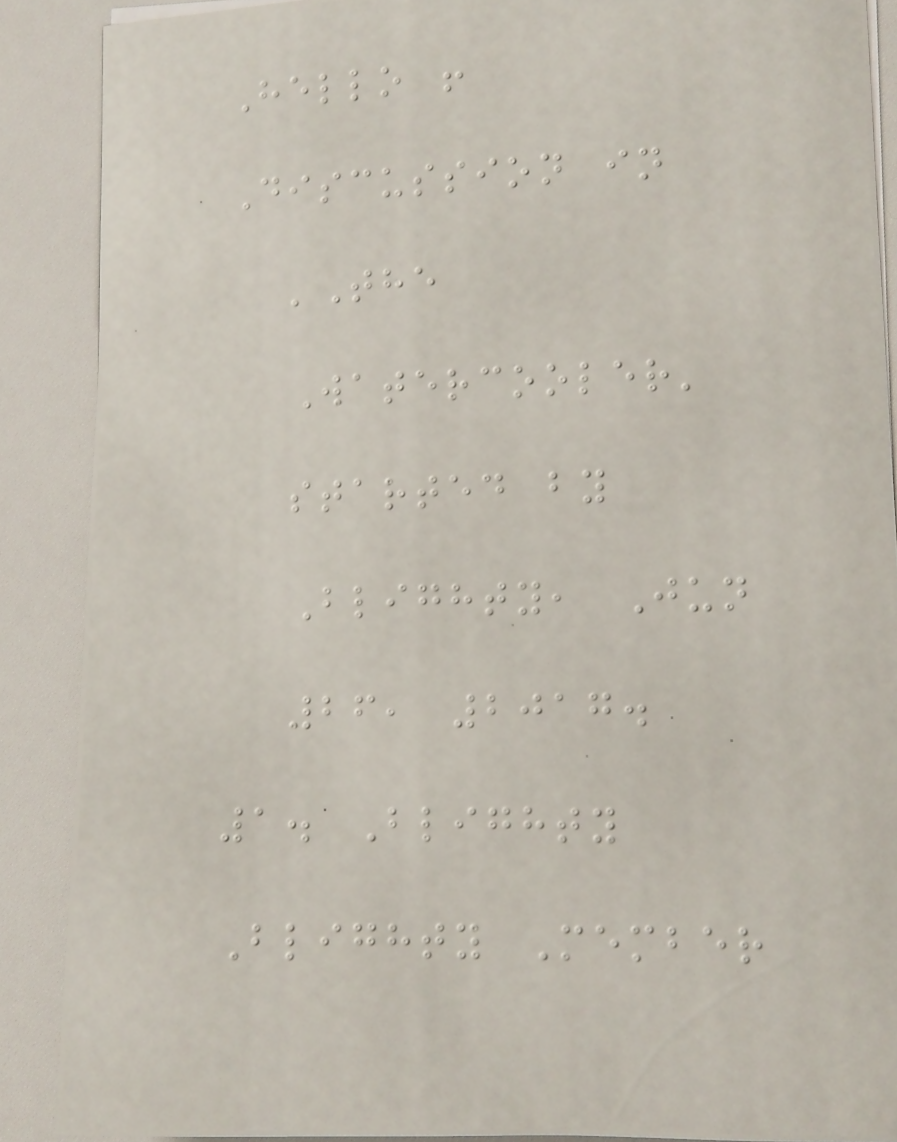Hello !
Discussion in
'The
Watercooler'
started by
Blighty, Jun
26, 2017.
1. Blighty
Blighty Member
